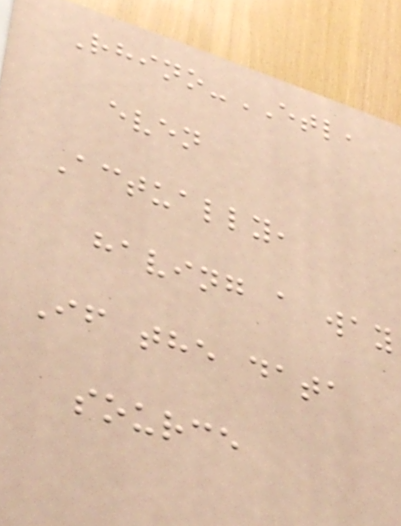Rhino-ETL,
even
Actually,
having a way
If the data
source
